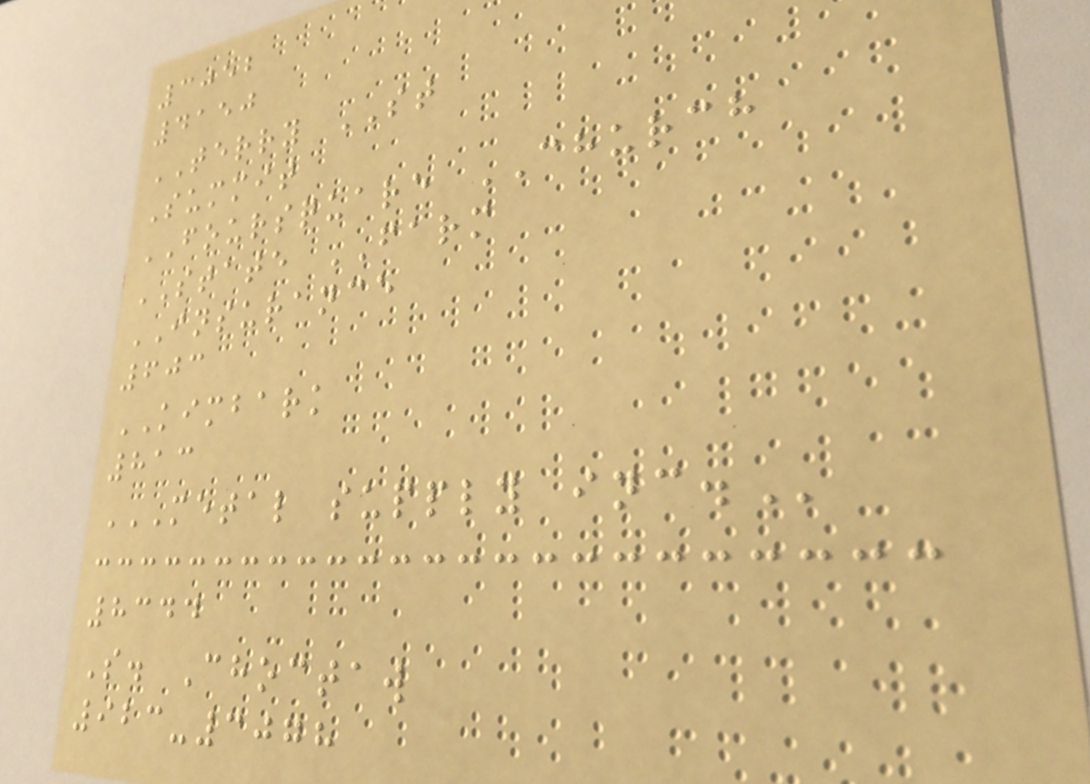3052
4150
TERRY ST
Summit
FOURSQUARE CHURCH
STATE FARM
INSURANCE
603
KIMBARK
813
METAL SUPPLY INC.
8344
S. Choctaw
923-3078
